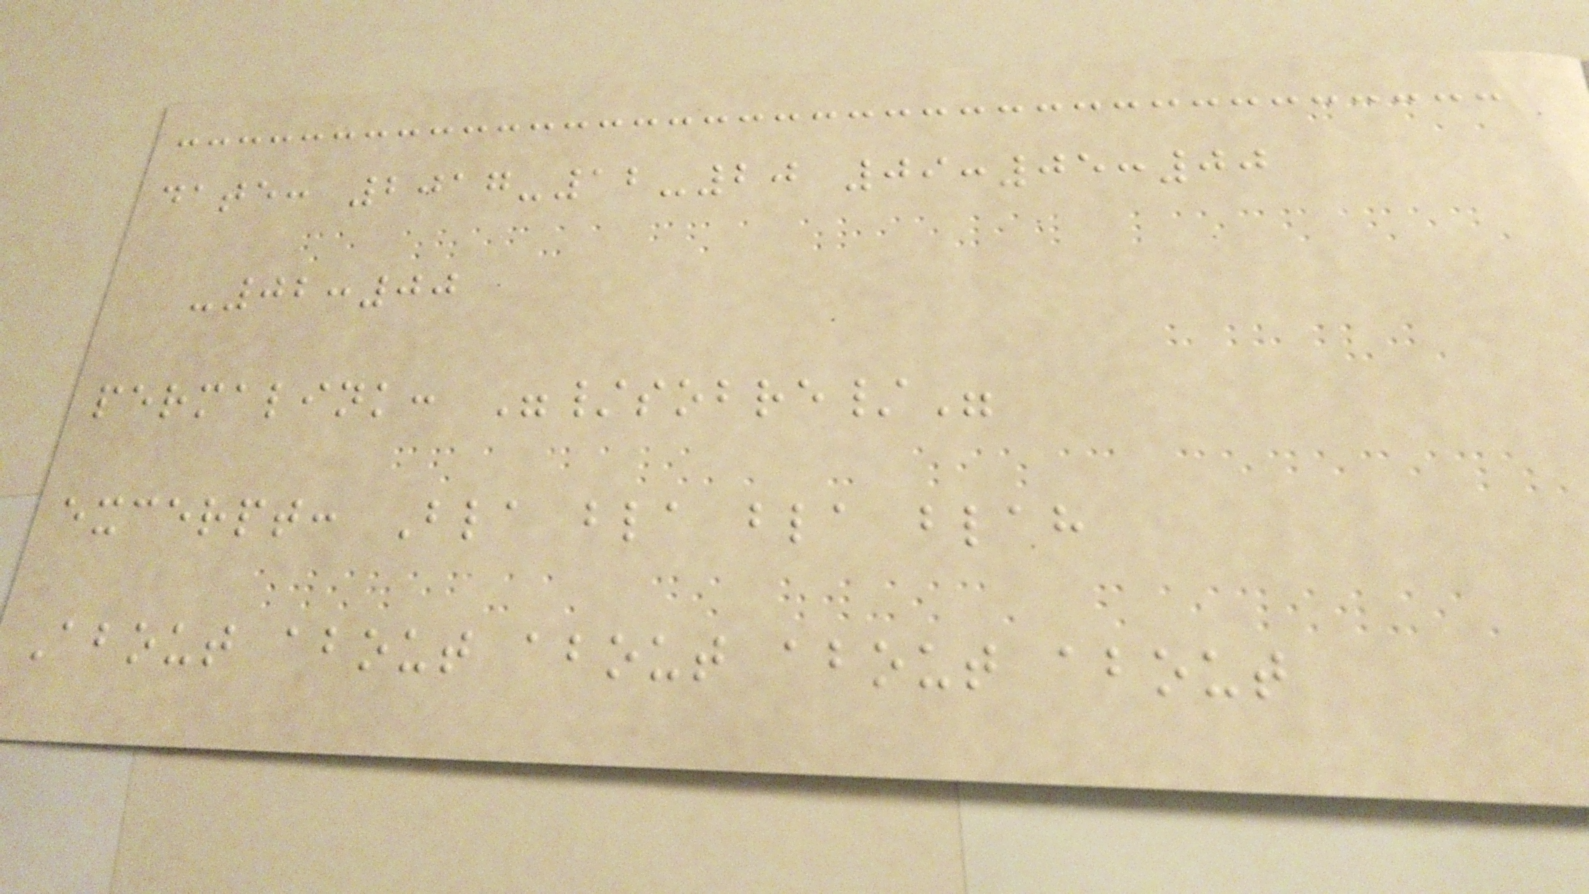date: 2017-12-20 09:05:00
-02:00
permalink: "/sobre/"
excerpt: Bla bla bla blah
About about about about about
